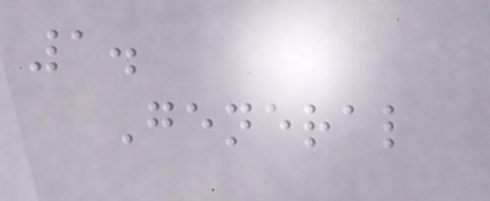1.
General
